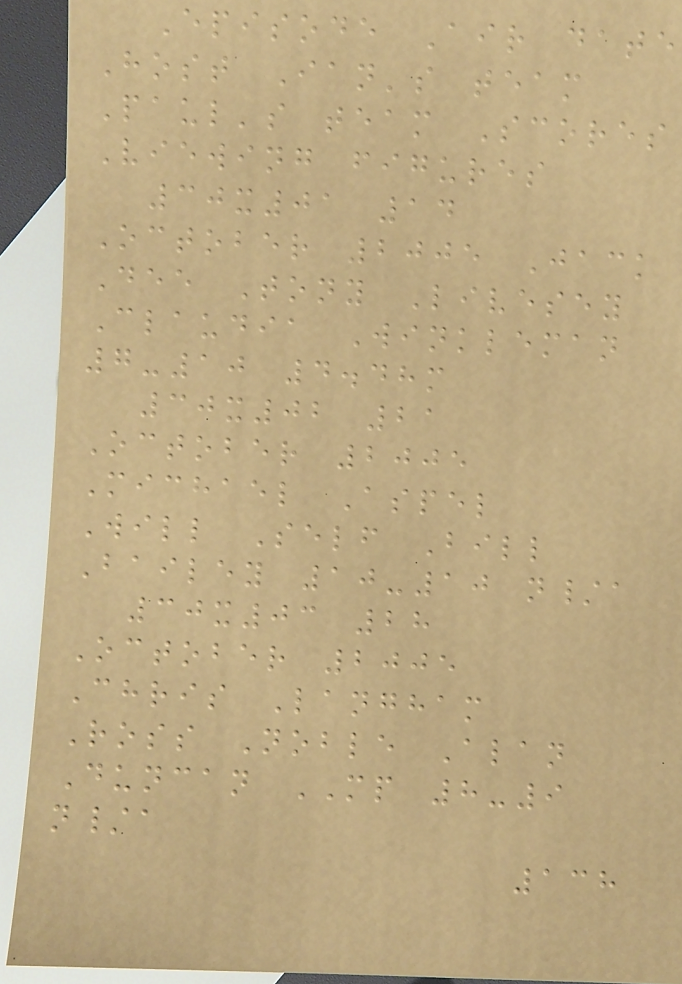Episode Air date
Host Ian's team
Paul's team Scores
Viewing figures
30x01 14
October 2005 Jack
Dee Tony Livesey
Claudia Winkleman
7-10 4.48m
30x02 21
October 2005
Michael Aspel
Will Self Bill
Bailey 10-10 n/a
30x03 28
October 2005
Chris Langham
Ross Noble Alan
Duncan MP 8-9
n/a
138
